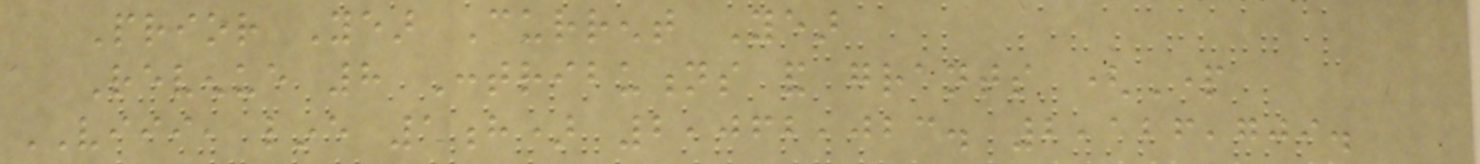Prior Year Current Year
Revenue 8 Contributions and grants (Part
VIII, line 1h) 2,062,023. 2,126,709.
